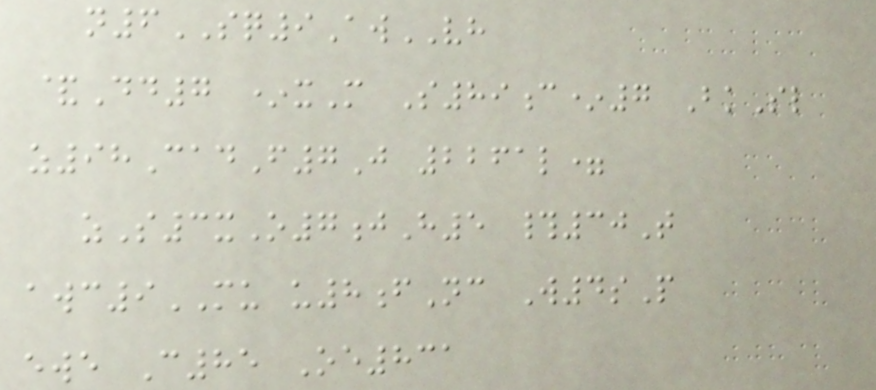n6SQ9AwVH
&Dd7 *xM S89c*7 BkSl
z98CadF7J 2261l=
zS3xO7jH5 #30T
awc9MU u8fNc W4sP
ewe C85 Oe831
